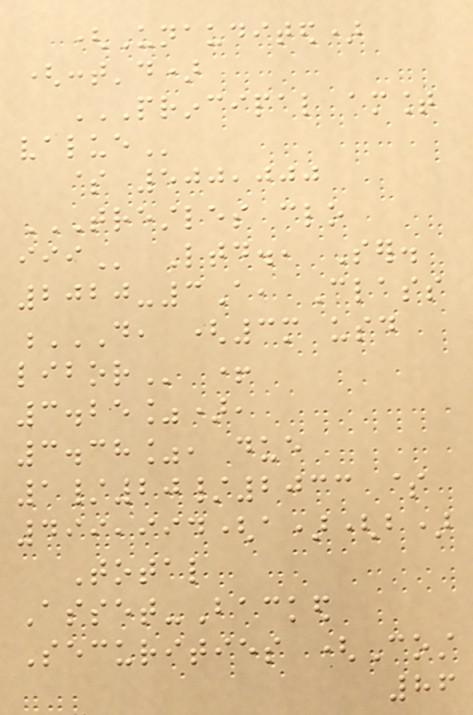(Unaudited)
(cont'd)
PRINCIPAL AMOUNT
VALUE
$ 500,000
TRESTLES CLO
III Ltd., Ser.
2020-3A, Class
D, (3M USD
LIBOR +
3.25%),
3.38%, due
1/20/2033 $
499,994(a)(b)
Total
Asset-Backed
Securities (Cost
86
